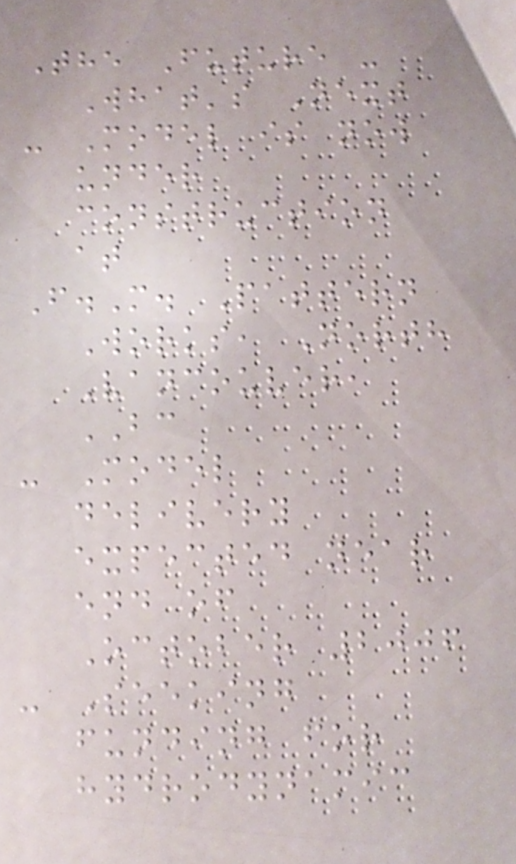The Future -
What's Next
- Model is now
under
construction
at
F.M. Pattern
Works, North
Vancouver,
BC
- Model
delivery
expected near
end of
October 2006
- Seeking
funding for
hydrodynamic
